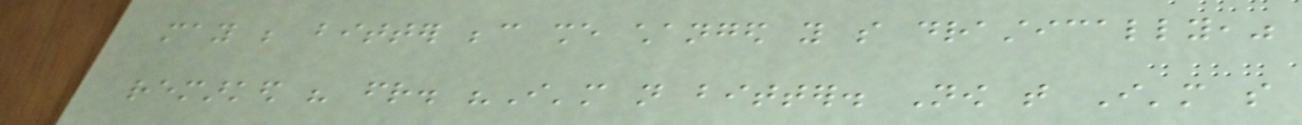may be bitter because she changed you so drastically,"
remarked his friend. "I'm not bitter. Now that I'm so
